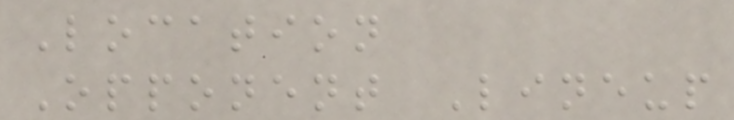Location
Opponent Lineup
